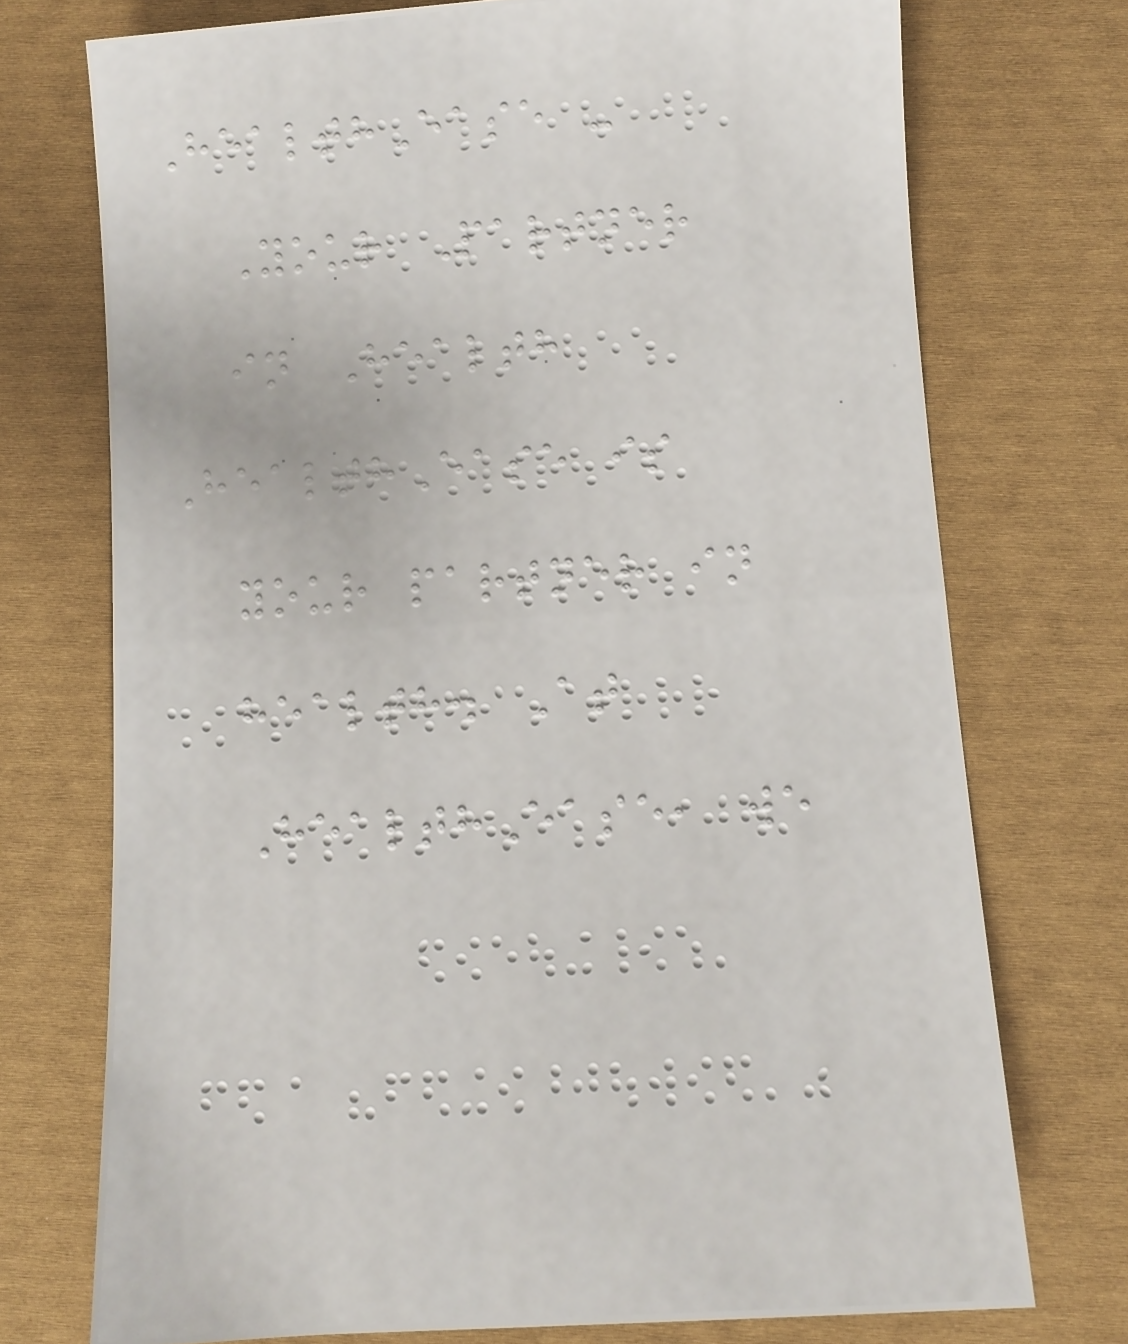HealthEase -
Your Partner
in Health
HealthEase is
your partner in
health. At
HealthEase, we
